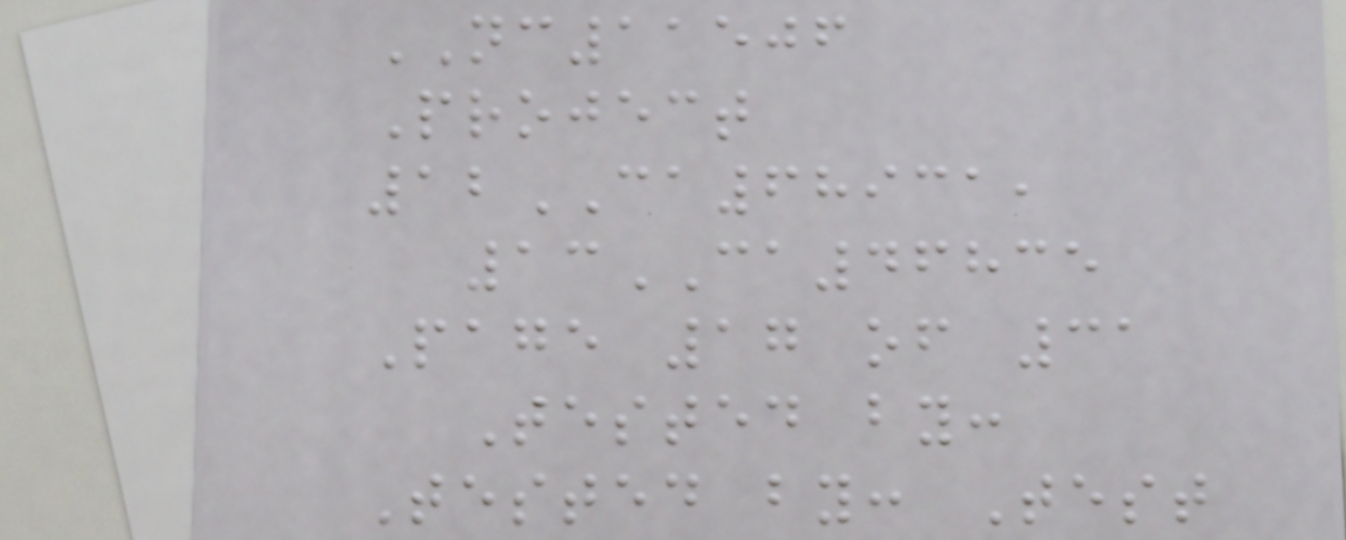NC11506
Project
12CA68931,
13CA46835
Page 17 of 31
Tested by:
Tested by: Test
